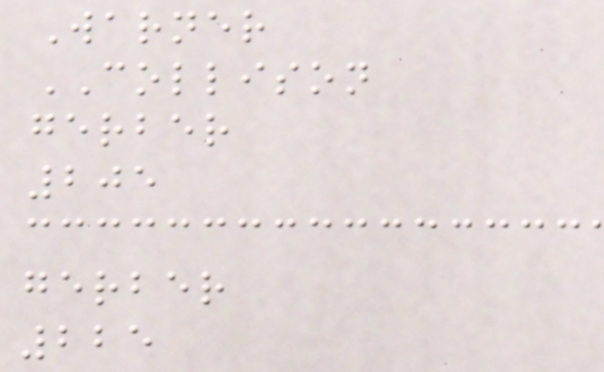Warner
COLLISON
gerber
205
gerber
225
